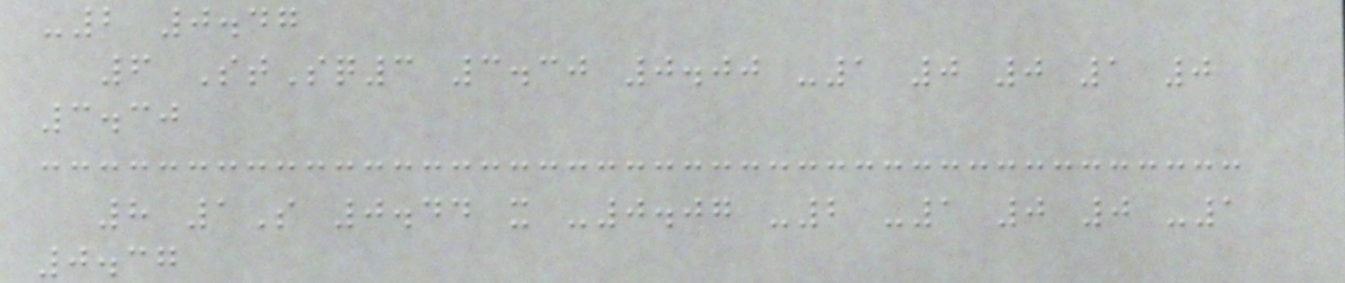-2 0.47
6 StSq3 3.30 0.00 -1 0 0 1 0
3.30
8 1S 0.44 x -0.07 -2 -1 0 0 -1
0.37
